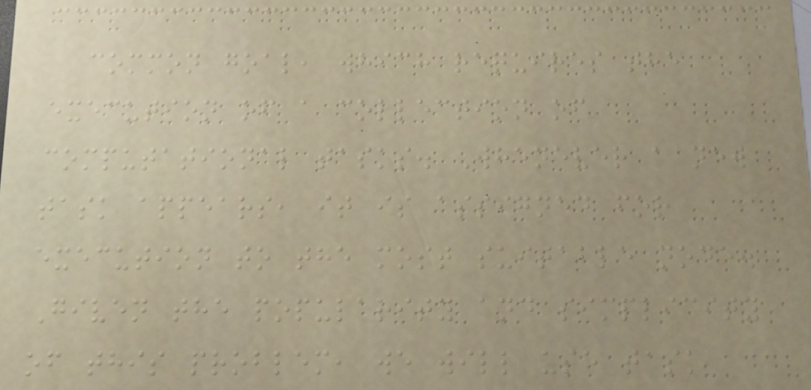common goal, which requires the
execution of a collection of
computational tasks. Whenever a new
task appears, it is assigned for
execution to the most suitable node.
Given the popularity and simplicity
of this problem, we will use task
